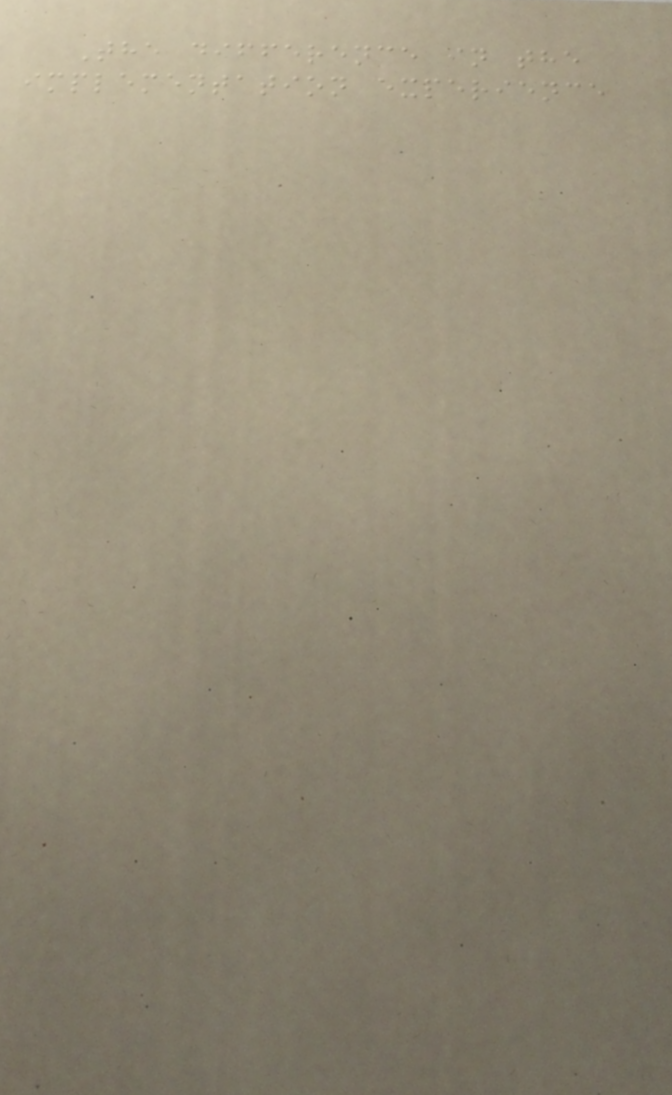The difference in the
implementation experience
